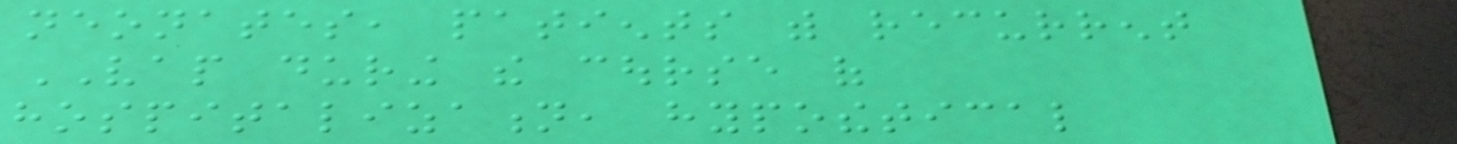neonates, patients with recurrent
VAP during the course of
hospitalization, hypothetical
